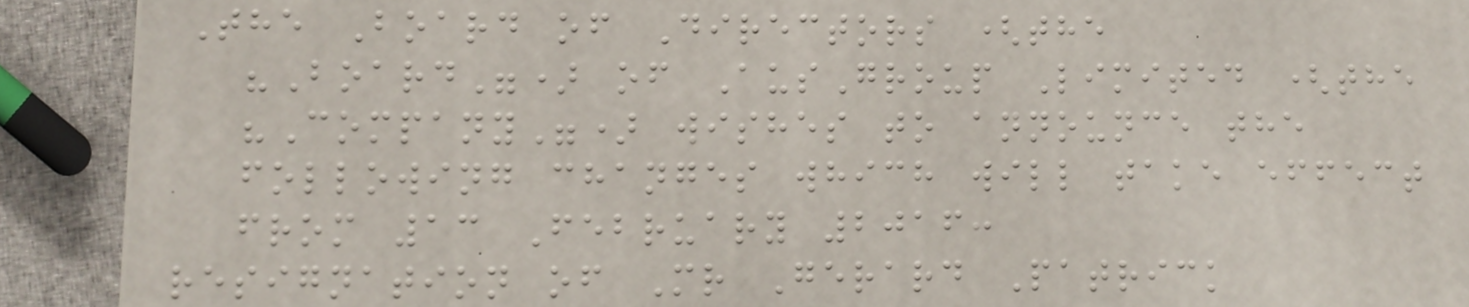The Board of Directors (the
"Board") of AusGroup Limited (the
"Company") wishes to announce the
following changes which will take effect
from 13 February 2016:
resignation of Mr Gerard Patrick
